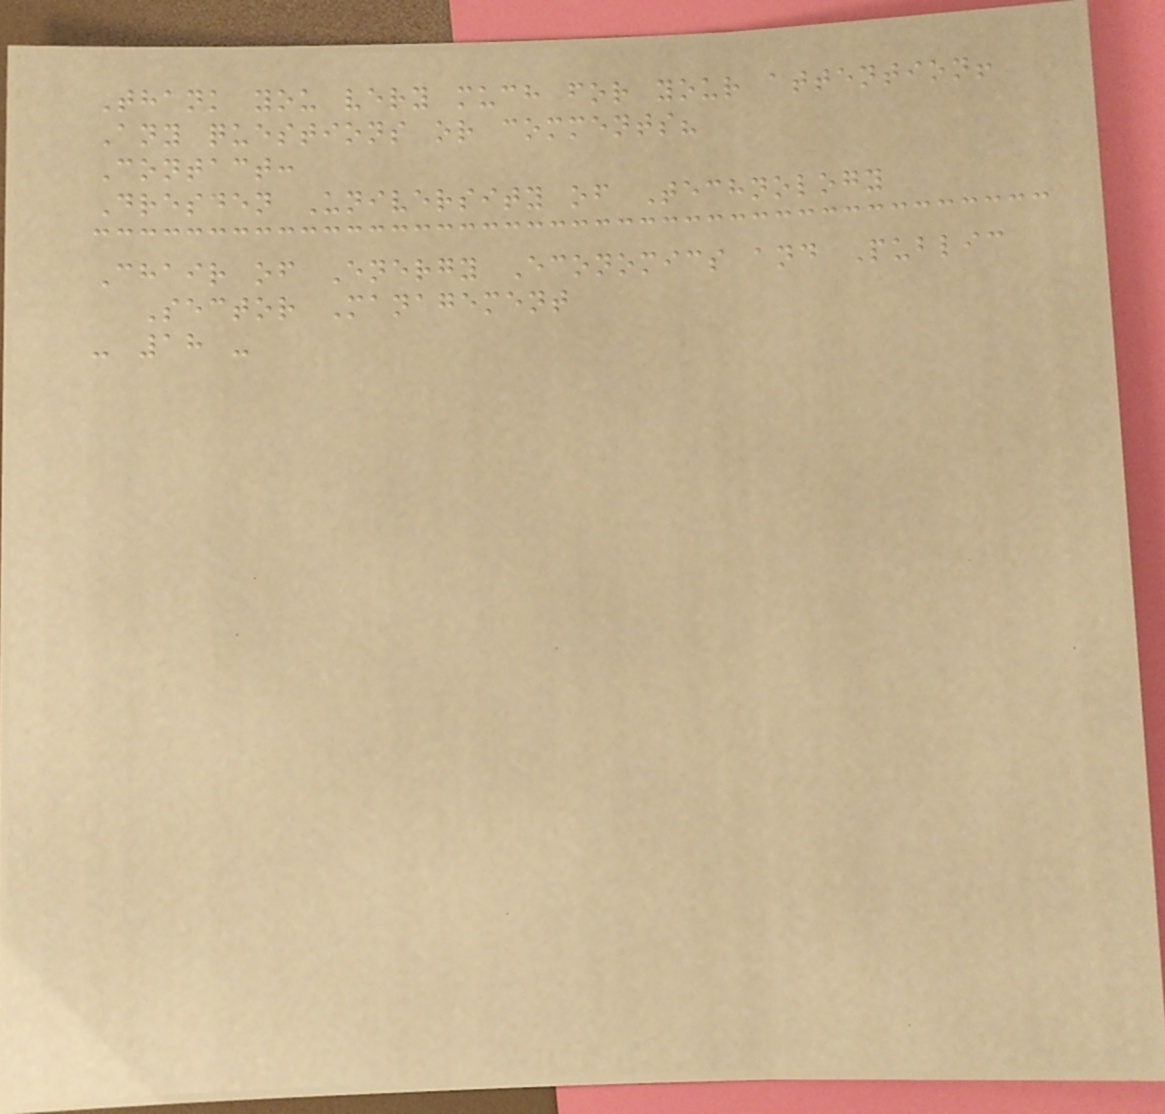Thank you very much for your attention!
Any questions or comments?
Contact:
Dresden University of Technology
Chair of Energy Economics and Public
Sector Management
- 18 -
